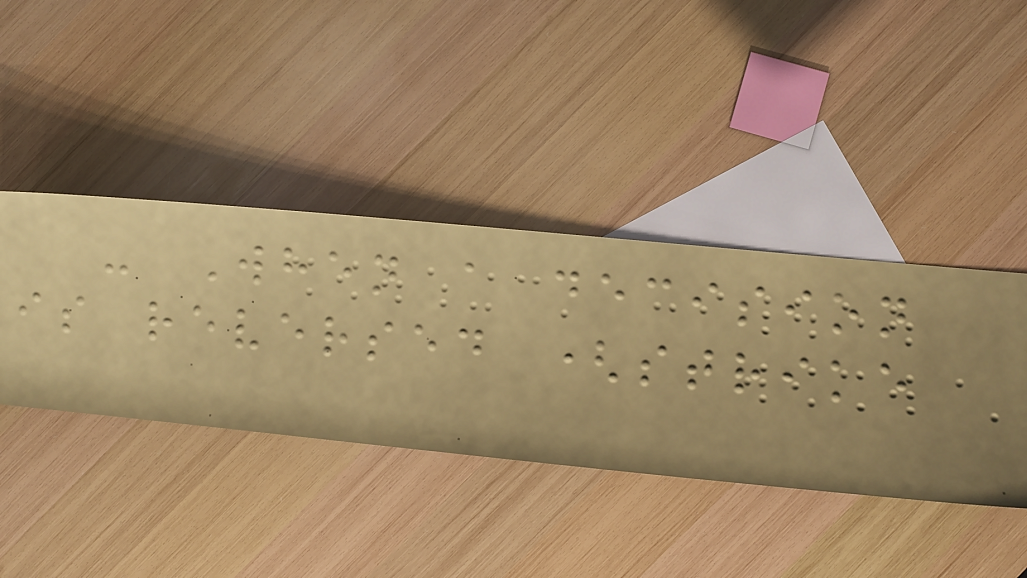- When a decision
is reversed (strike
